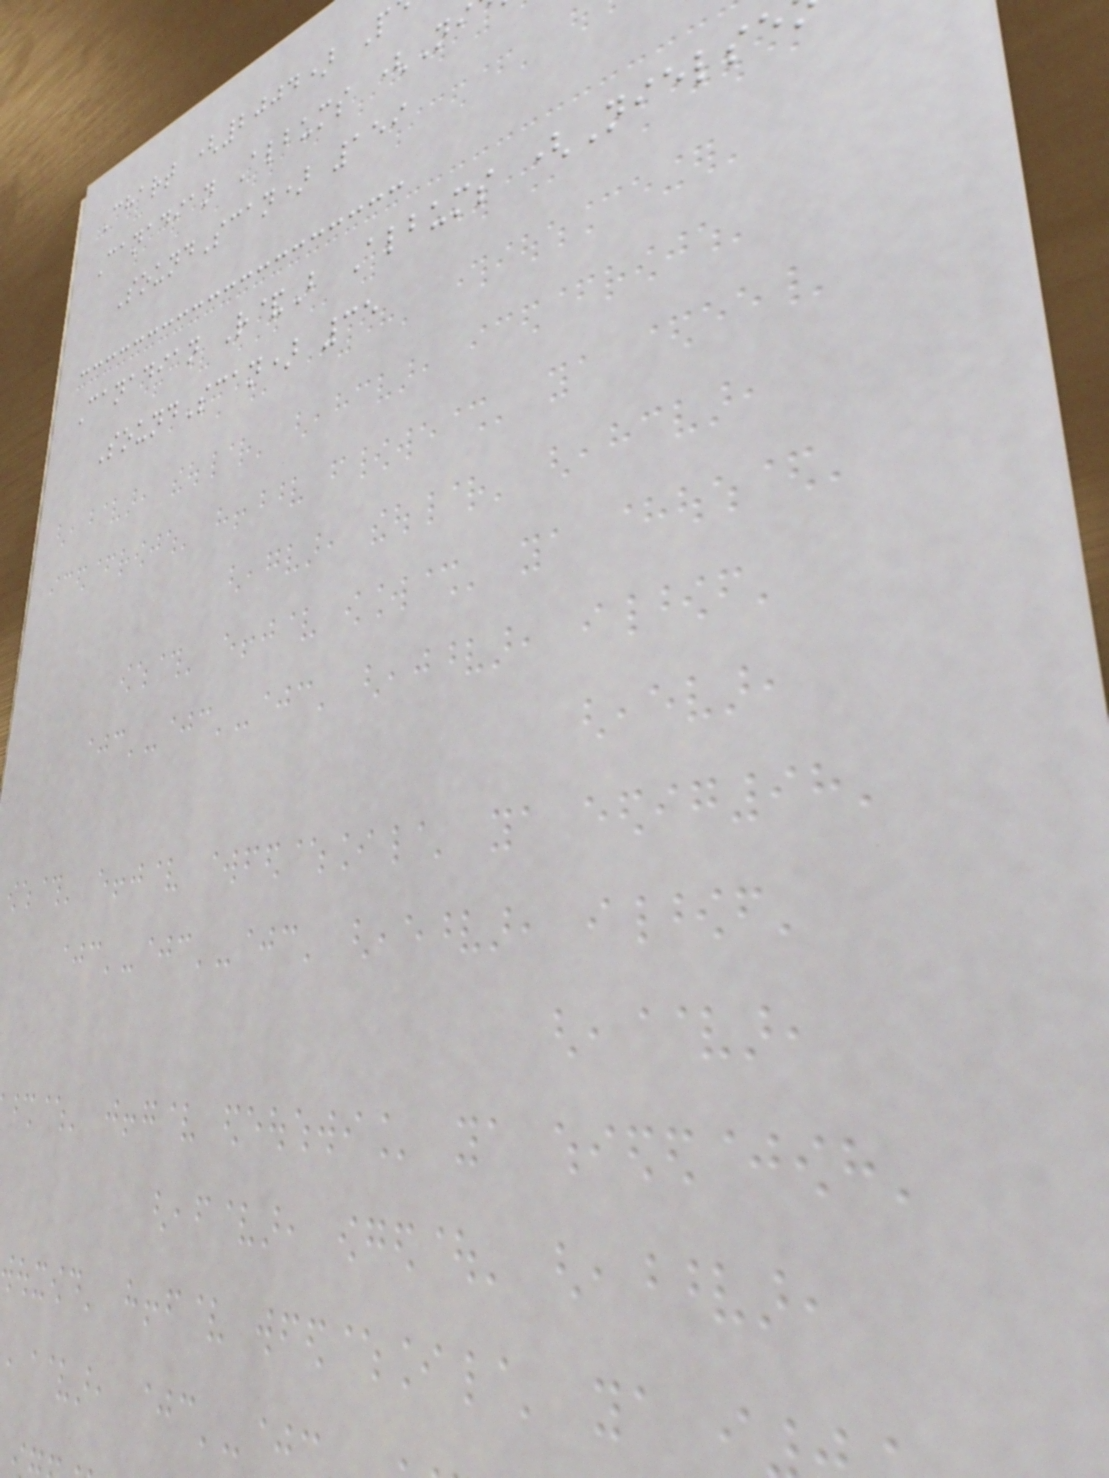Chart (2004) P
Canadian Albums (Ni
SoundScan) 159
Canadian R&B Albums (Nielse
SoundScan) 35
